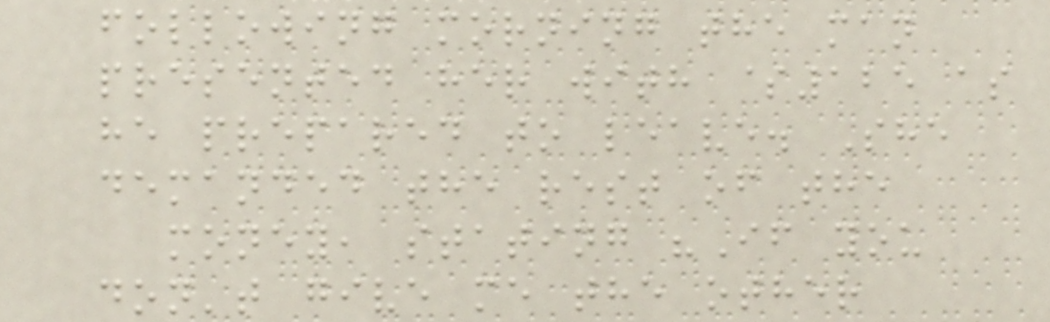following morning the man
presented her with $125 as
he prepared to leave. She
demanded the rest of the
money, stating "If you
don't give me the other
